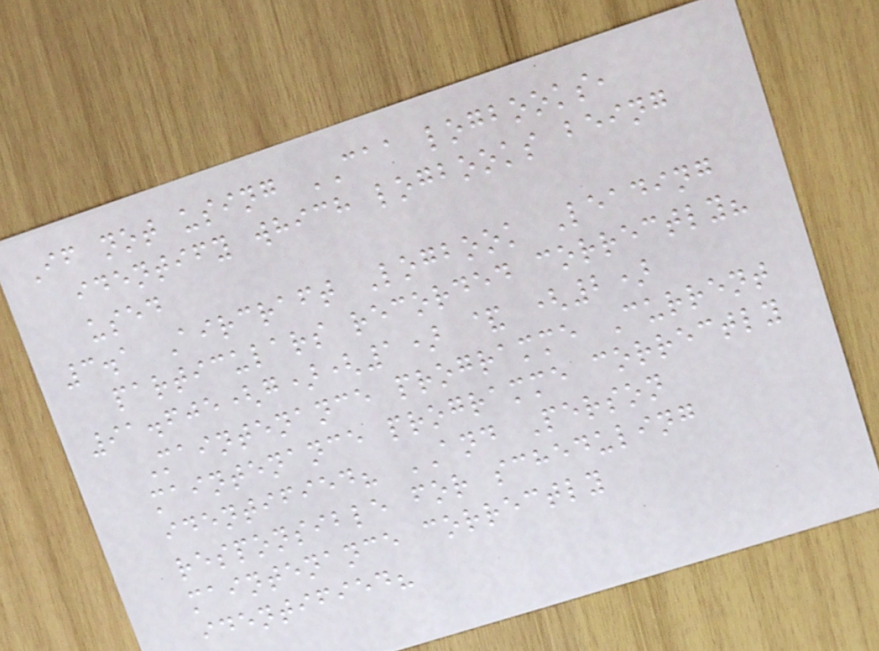If not using CAA logbooks,
identify which logbooks being
used
3.1 Aircraft Logbook Leading
particulars recorded correctly?
91.605(g)(1) & (2)
Maintenance programme Current
maintenance programme correctly
identified? AND Person
responsible for scheduling
maintenance correctly
identified?
